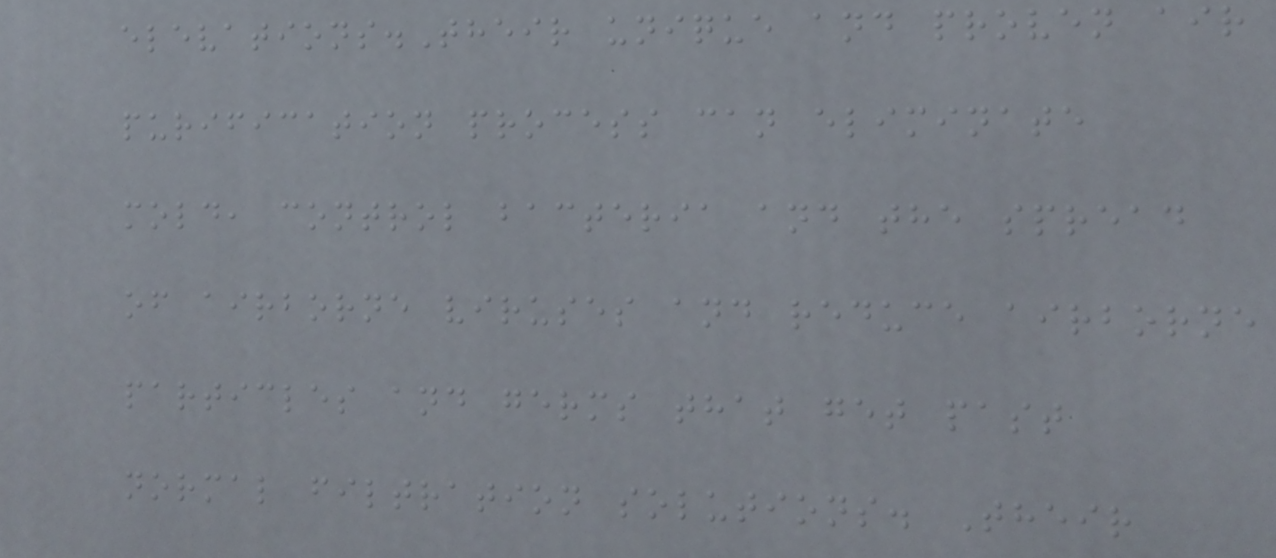elevations.Their unique and proven air
purification process can eliminate
mold, control bacteria and the spread
of airborne viruses and reduce airborne
particles and germs that get past
normal filtration solutions. Their
